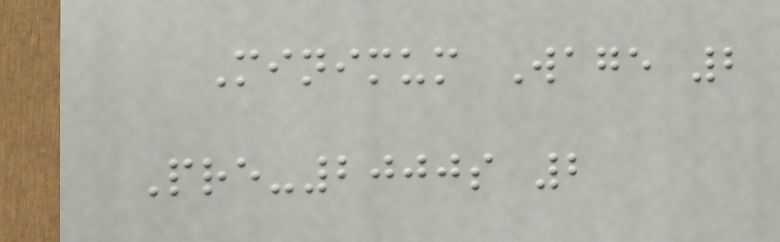Minimum Wage 2
Pre-2000s 2
